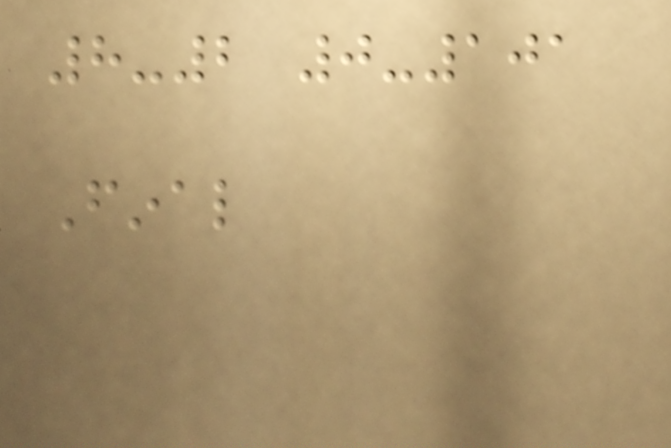8-2 0-101
Final
